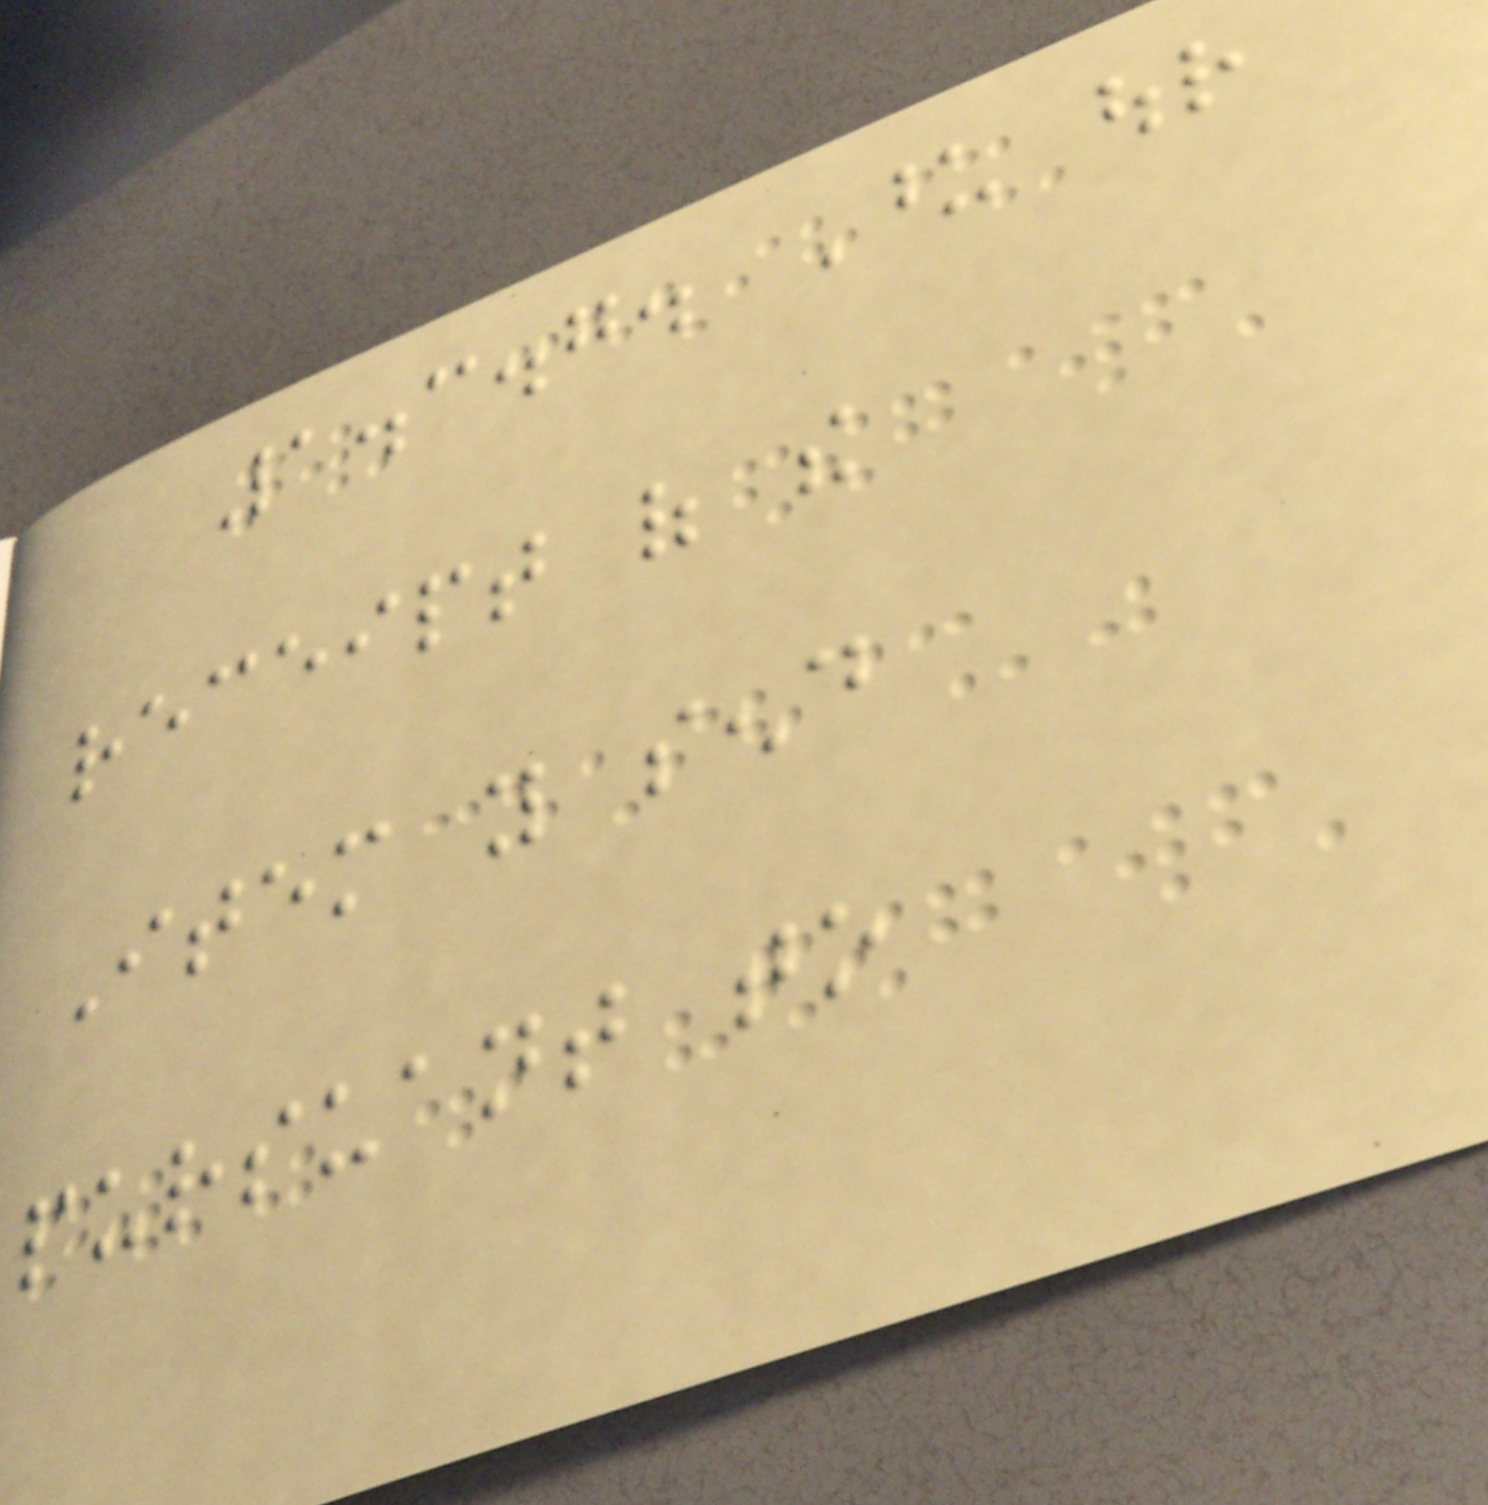1.3.7. Upon our
receipt of the
Item you send
pursuant to
